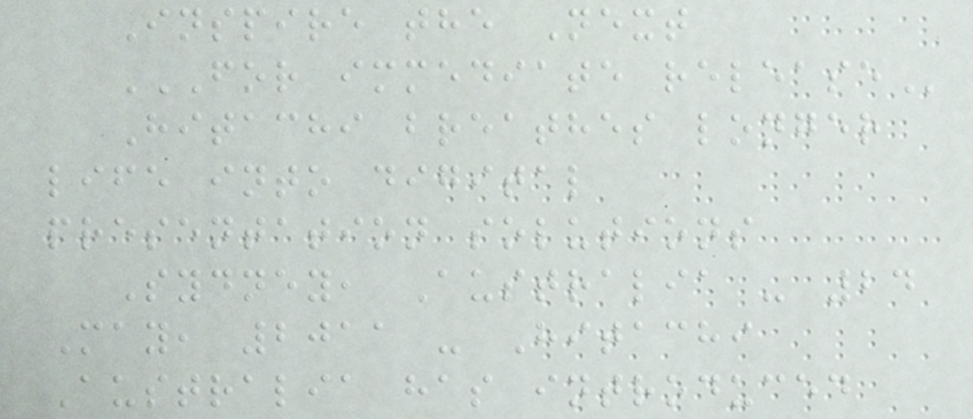Inspire the Next
FOR IMMEDIATE RELEASE
Hitachi breathes longer
life into digital
presentation solutions
Sydney, Australia - 24
May, 2011 - Hitachi
Australia has introduced
